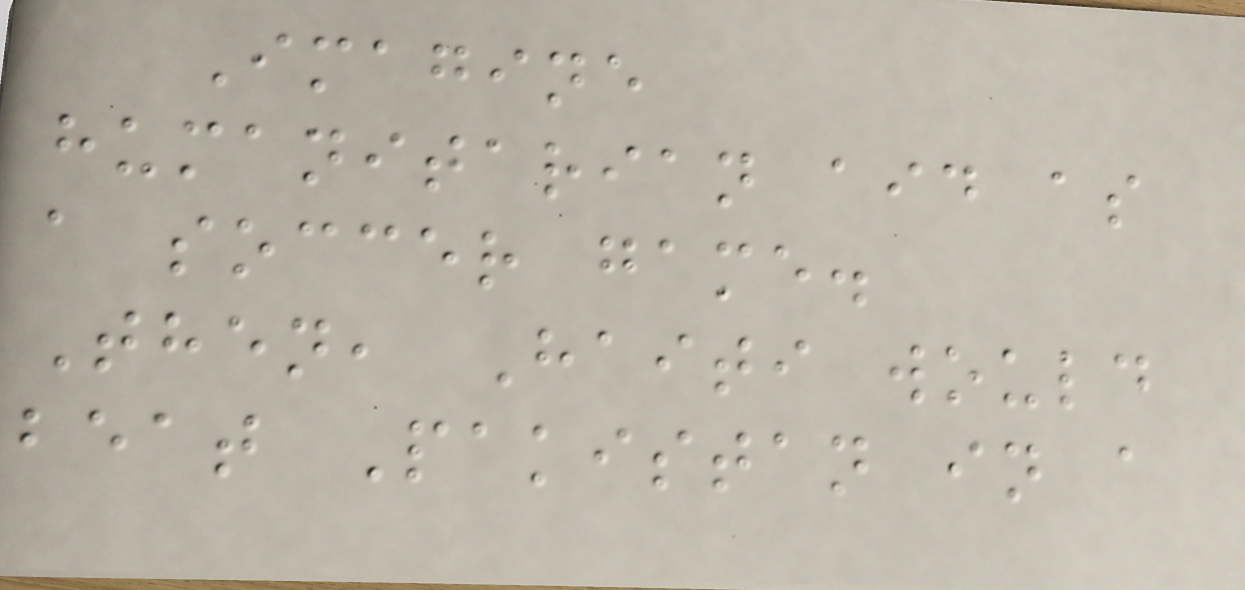Imagine
humanitarian aid as
a soccer game.
Then, Haiti would
beat Pakistan in a
